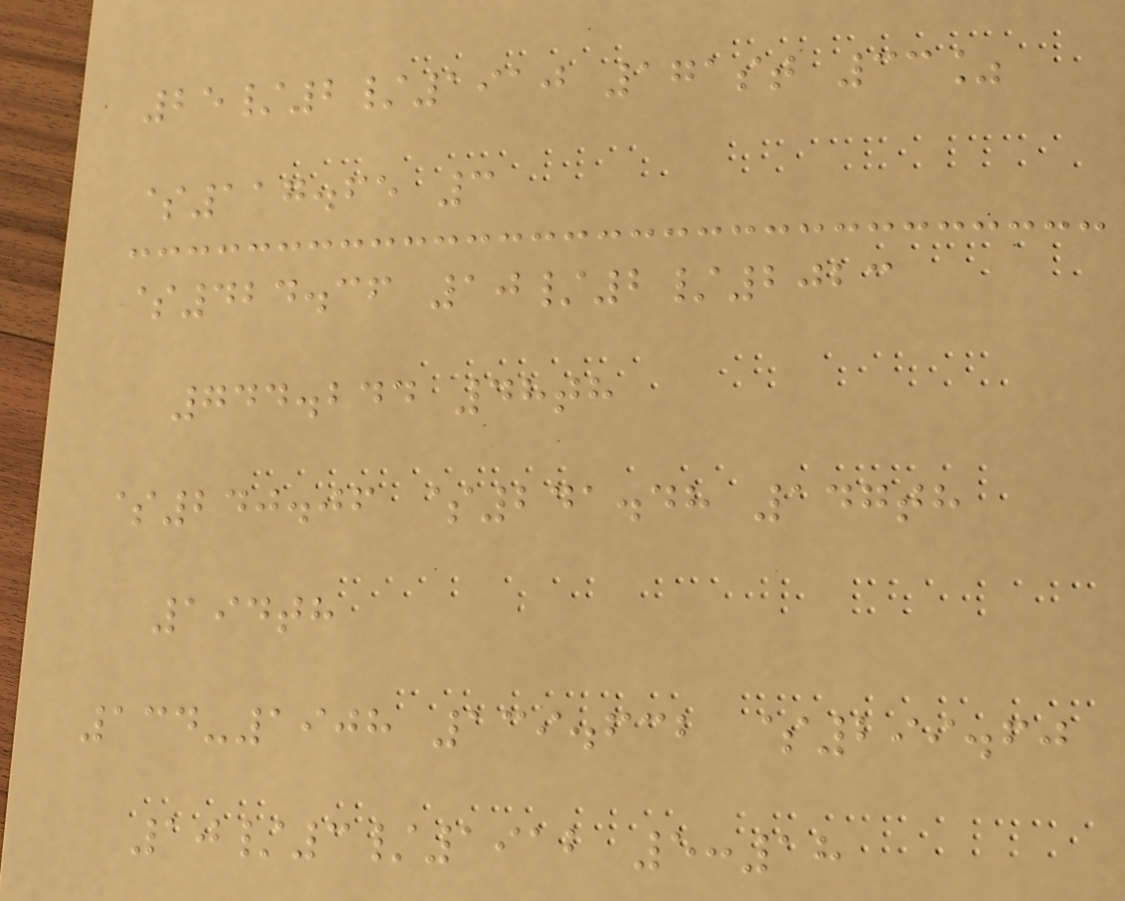25/2/1910 171st 33%
$117.65 3
$424.36 10/2/2023
744.244 48th
$240.06 $241.48 147th
194th
134-1908 139.632 $299.60
10/3/1912 5:18
